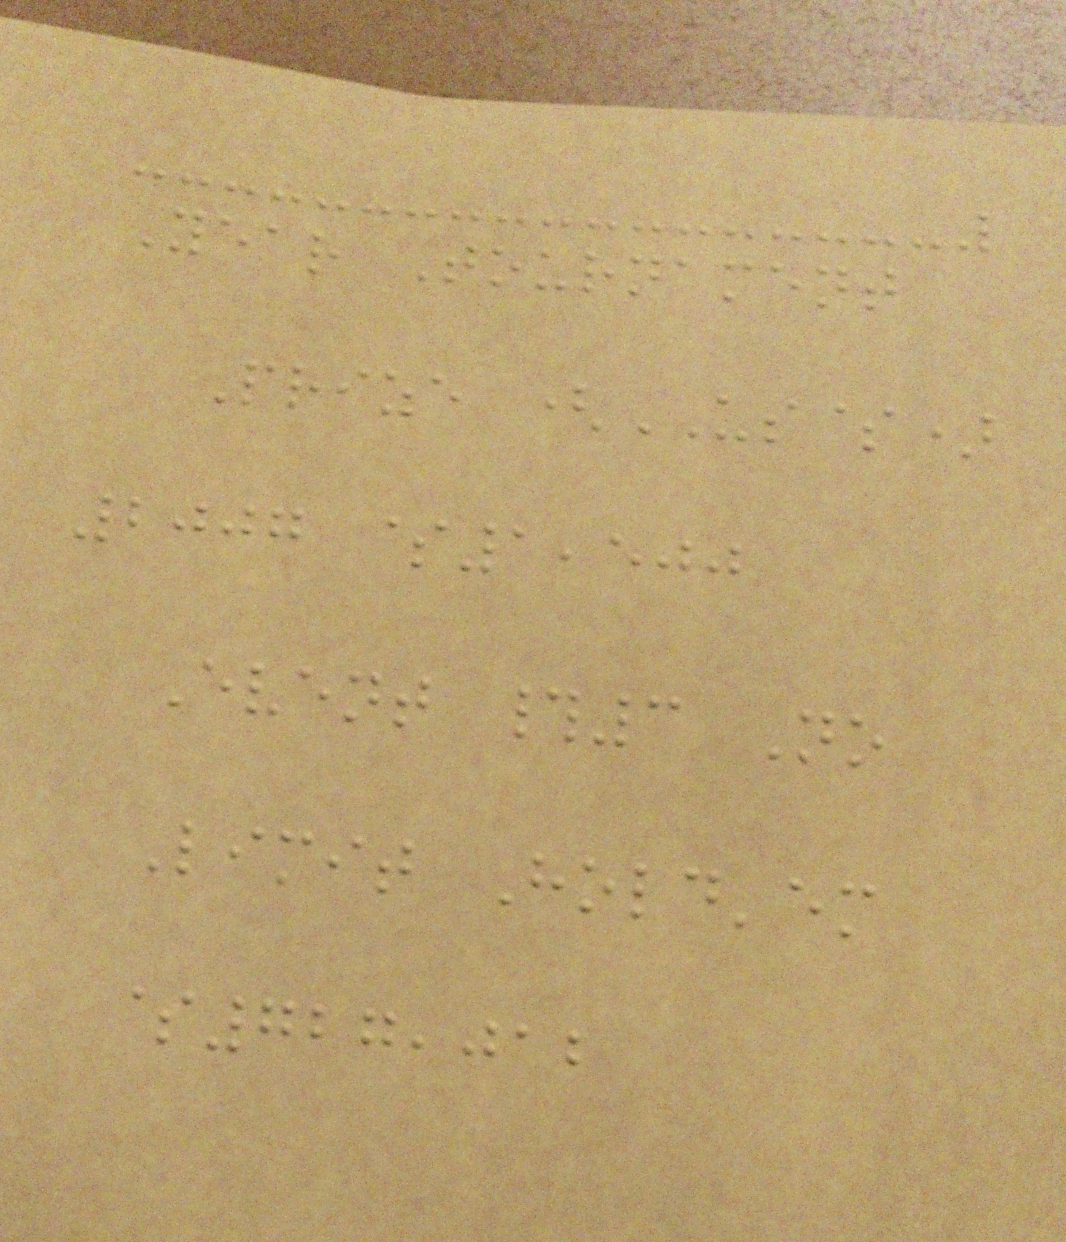Year Tournament
Prize (US$)
2007 $1,500
Event #3 No
Limit Hold'em
$727,012
